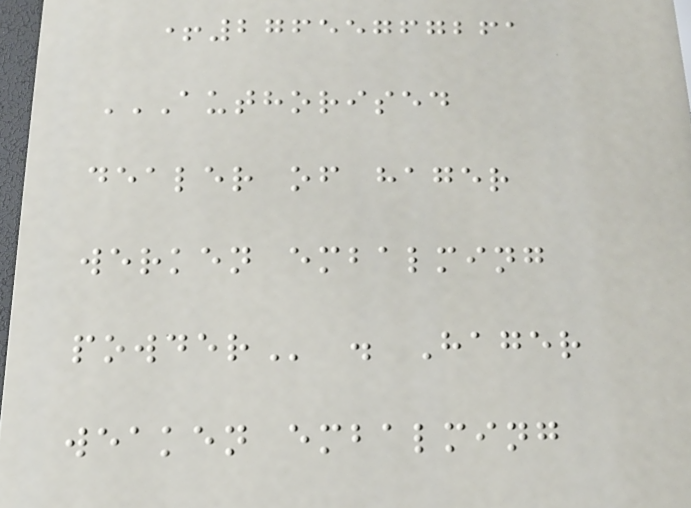+27655767261
AUTHORISED
DEALER OF HAGER
WERKEN EMBALMING
POWDER . Hager
weaken embalming
